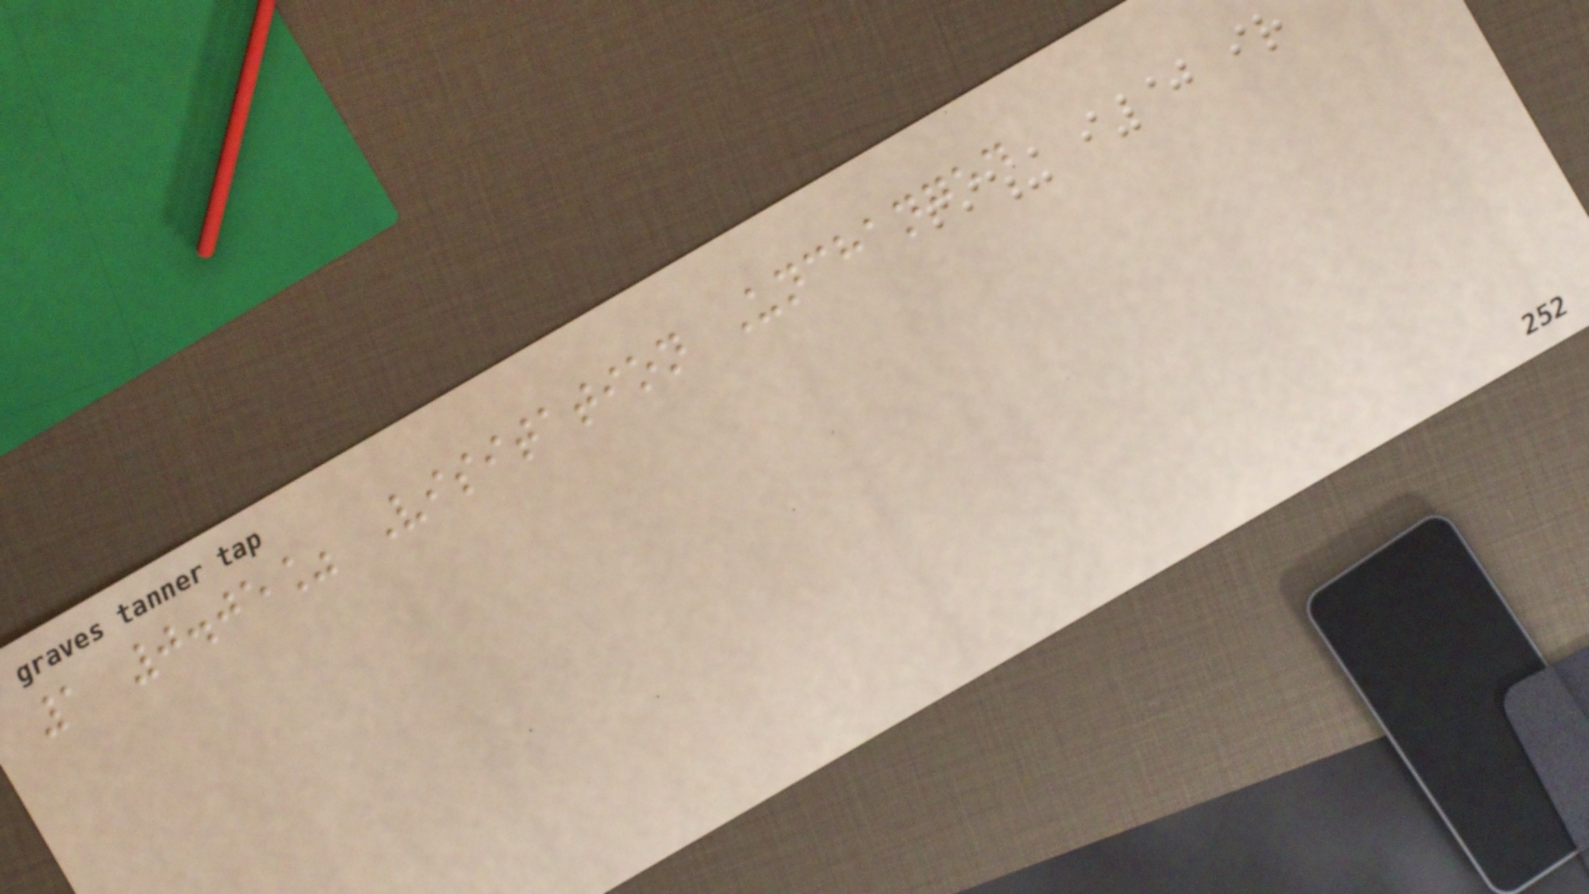1 0.05% Visitation Unchanged
